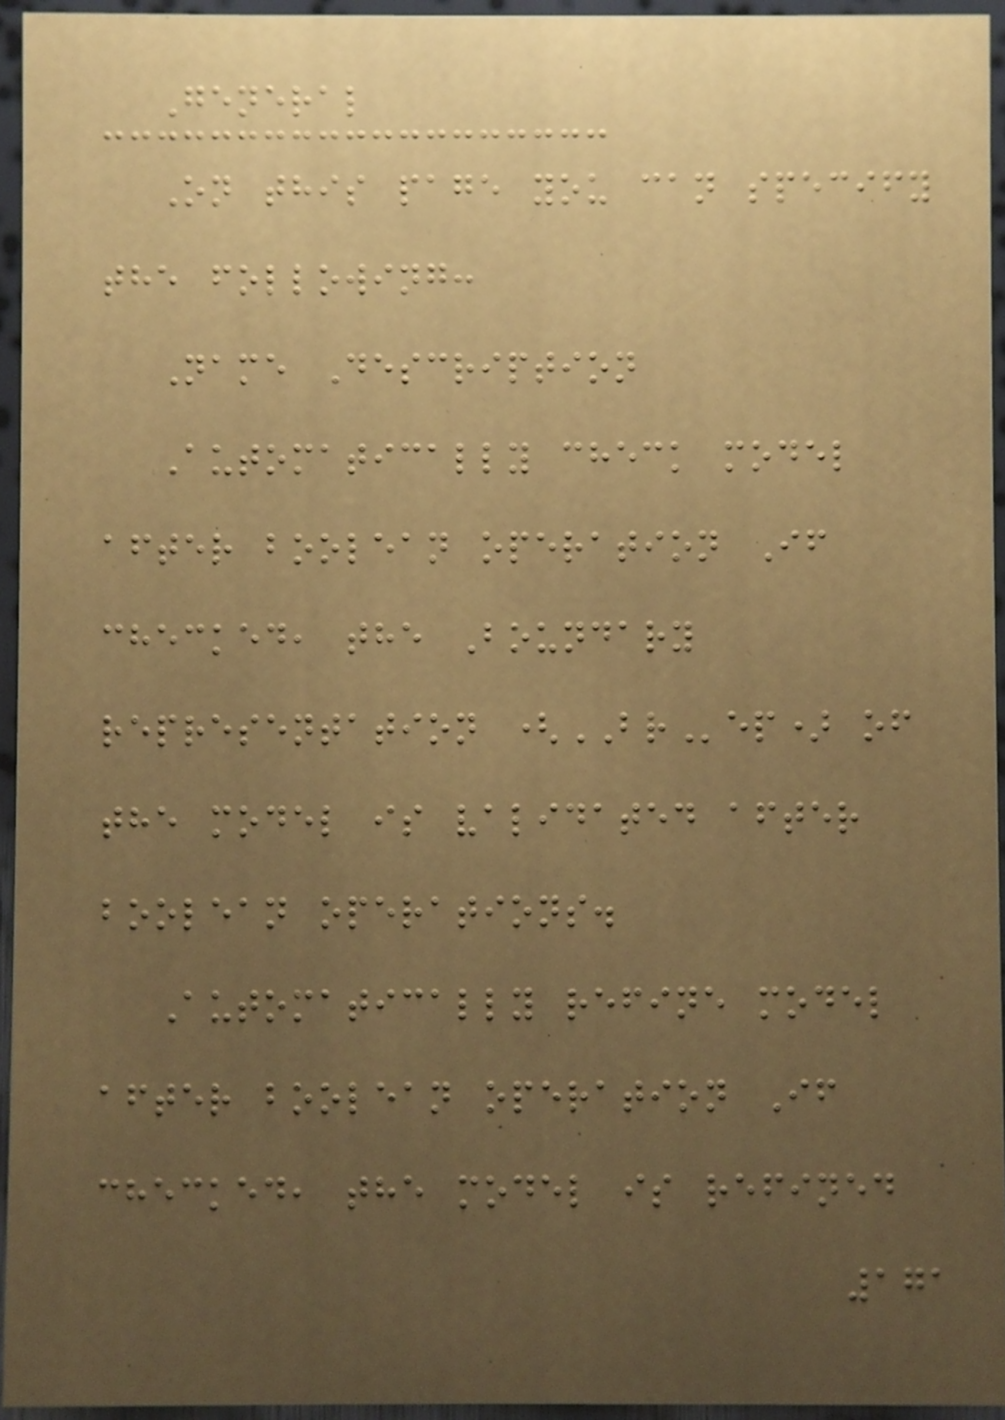General
On this page you can specify
the following:
Name Description
Automatically check model
after boolean operation If
checked, the Boundary
representation (BRep) of
the model is validated after
boolean operations.
Automatically refine model
after boolean operation If
checked, the model is refined
171
